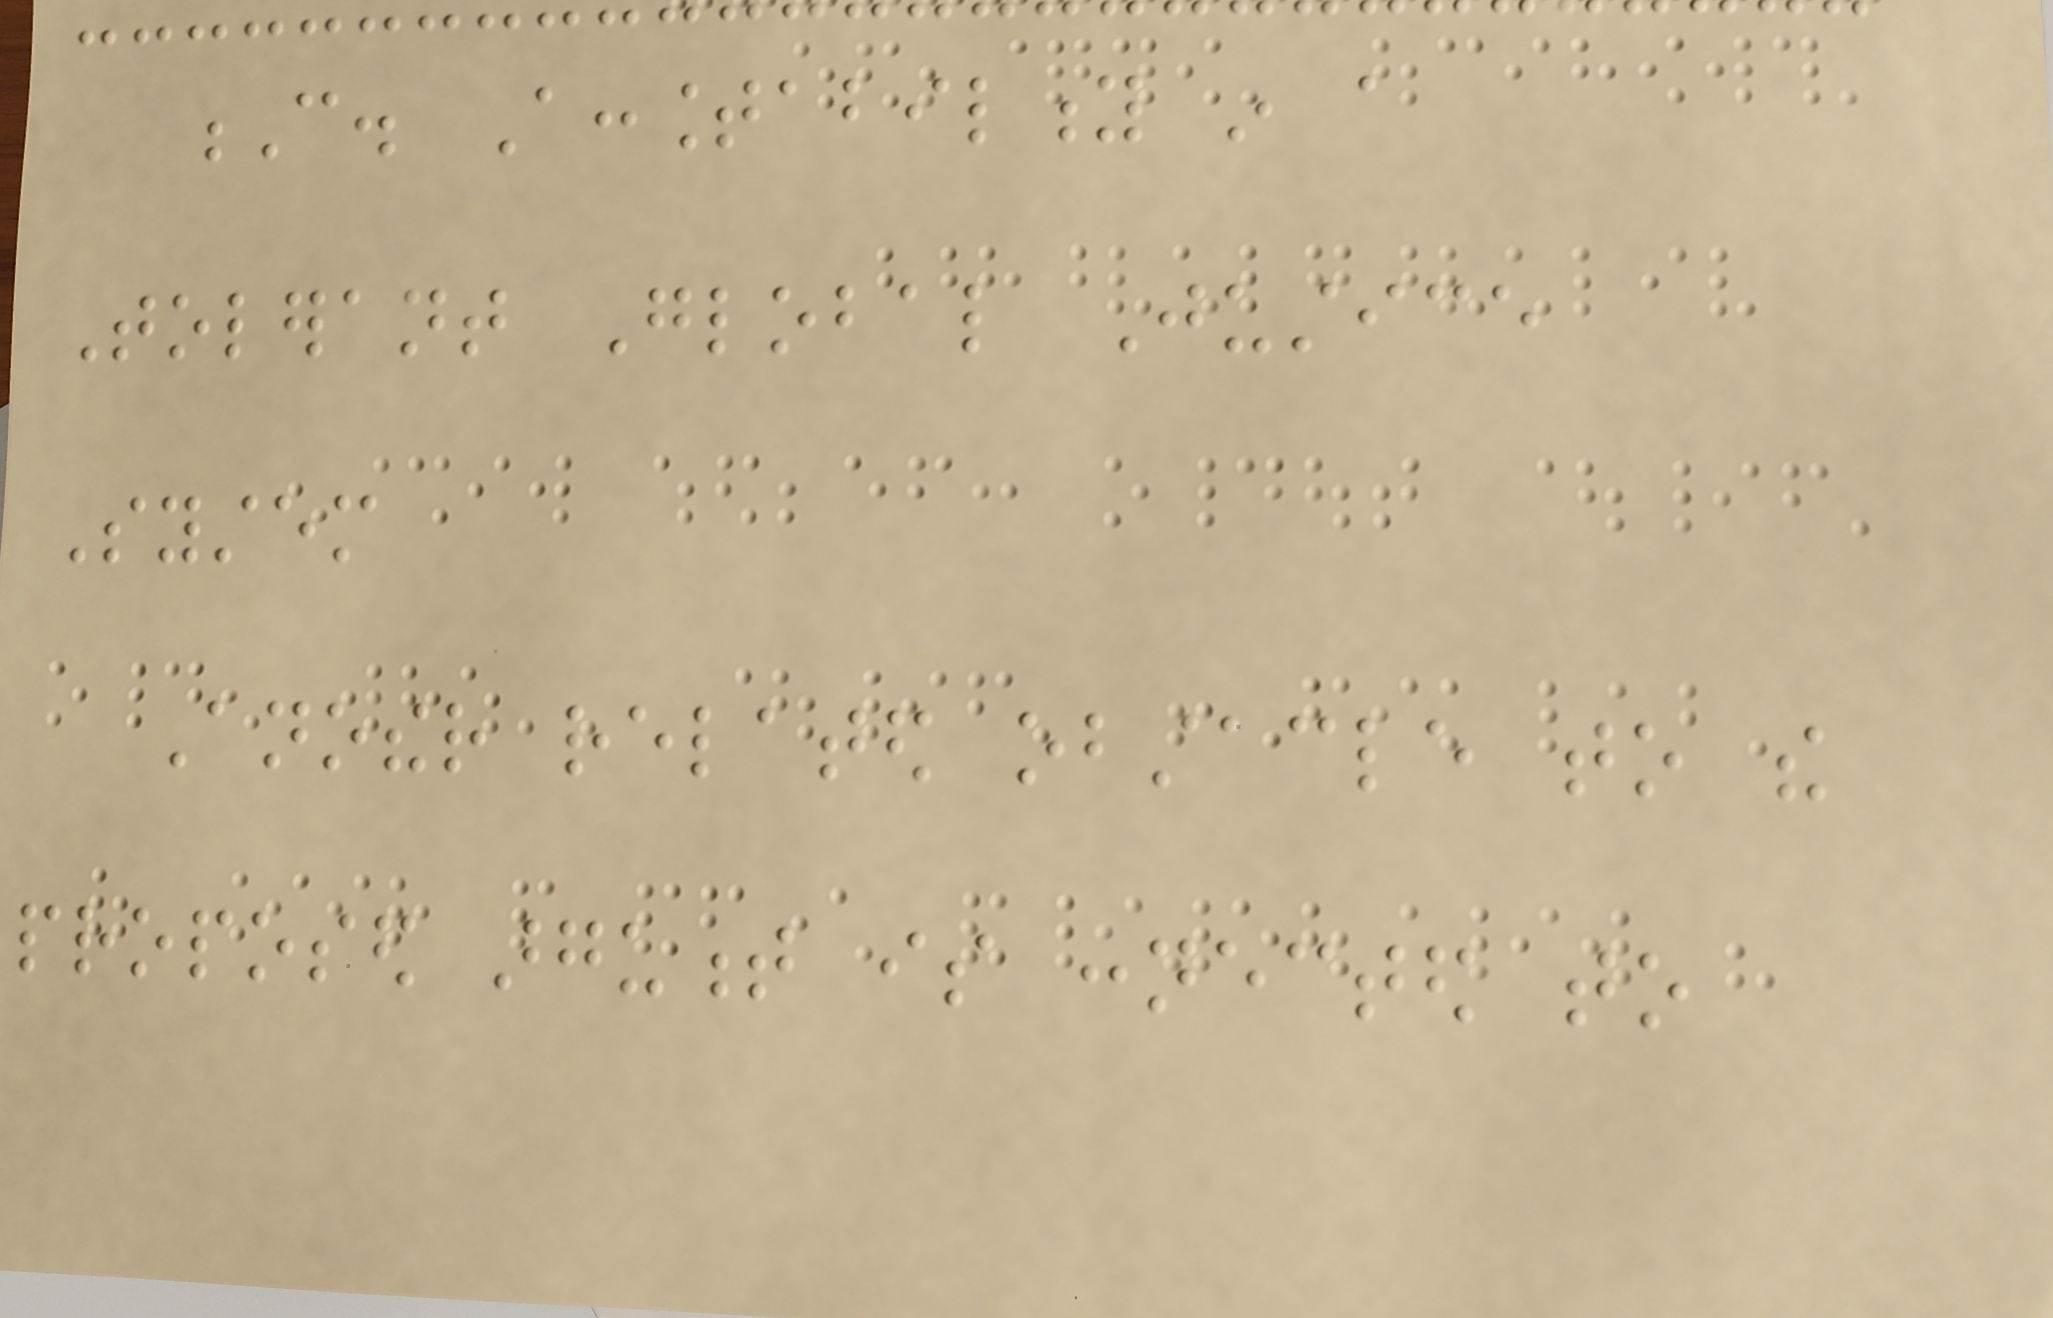C. Accountability in a
Tolerant Global Justice
System
Another related obstacle to the
proposed argument is connected to
